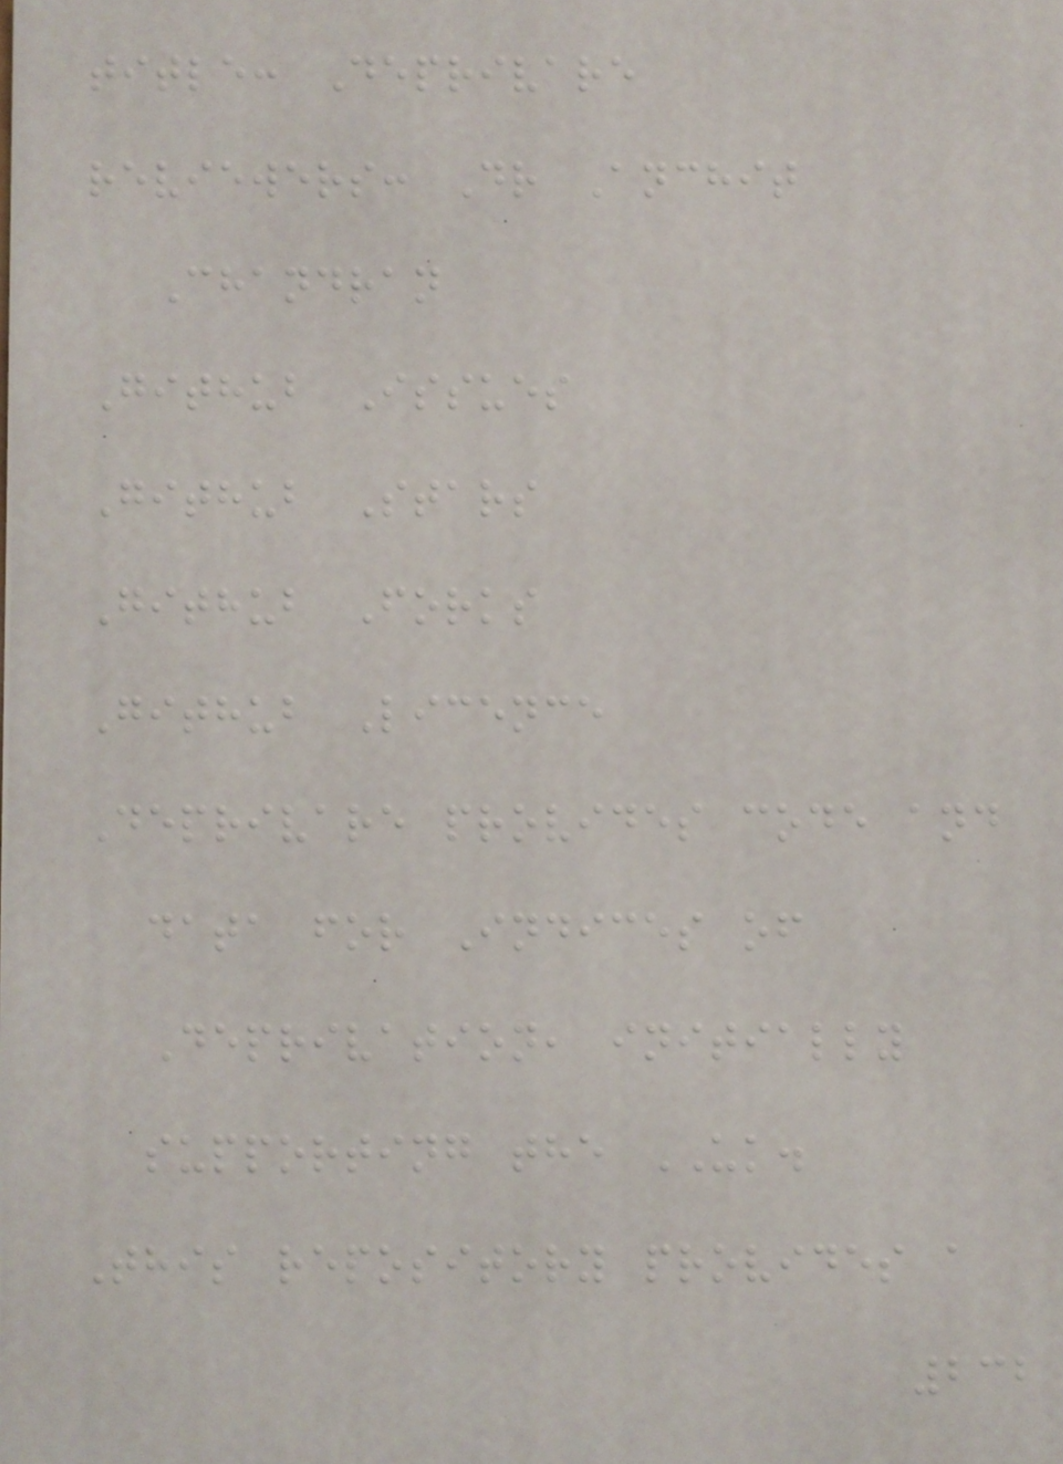title: Deprivare
reviewers: Dr Anchit
Chandran
Github Issues
Github Stars
Github Forks
Github Licence
Deprivare provides code and
data for Indices of
Deprivation, initially
supporting the UK.
This repository provides a
232
